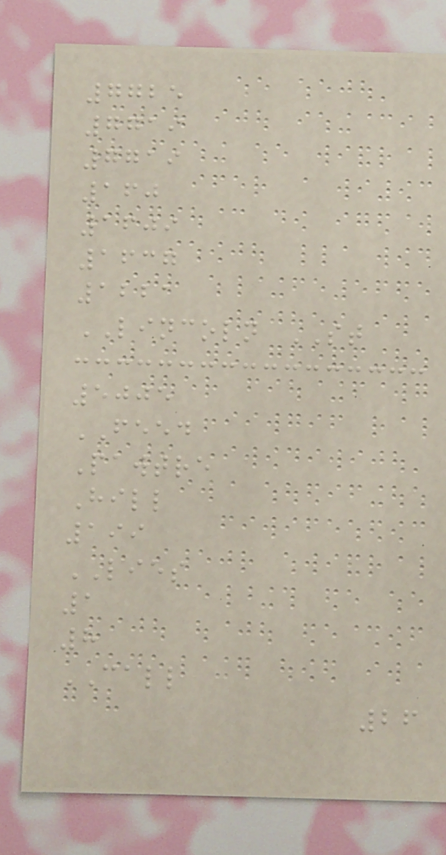7725
7719
7719
160
1609
1637
1221
LINCOLN ST
5005
FEED
Pawtre
Hill
199
LIES
1
8
CALL
26
